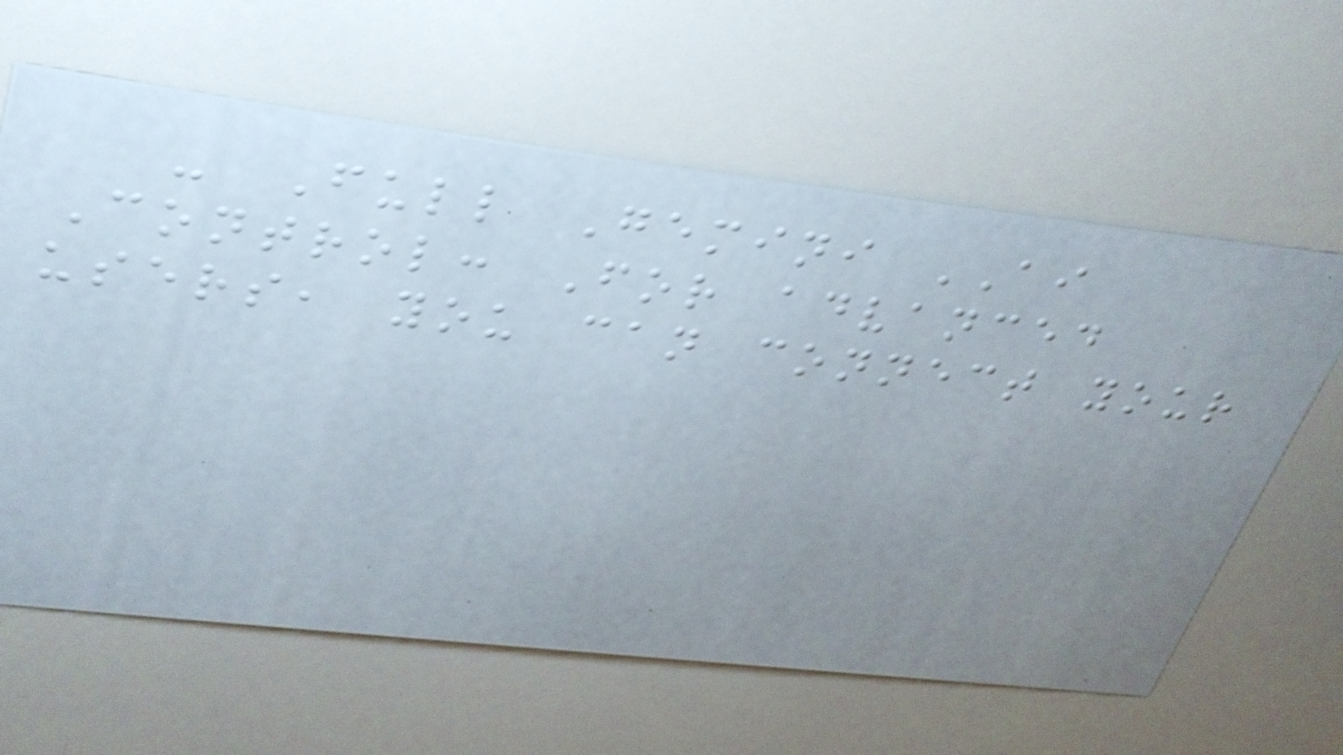- Full Gemini AI
Control: For advanced
users, you can connect your
